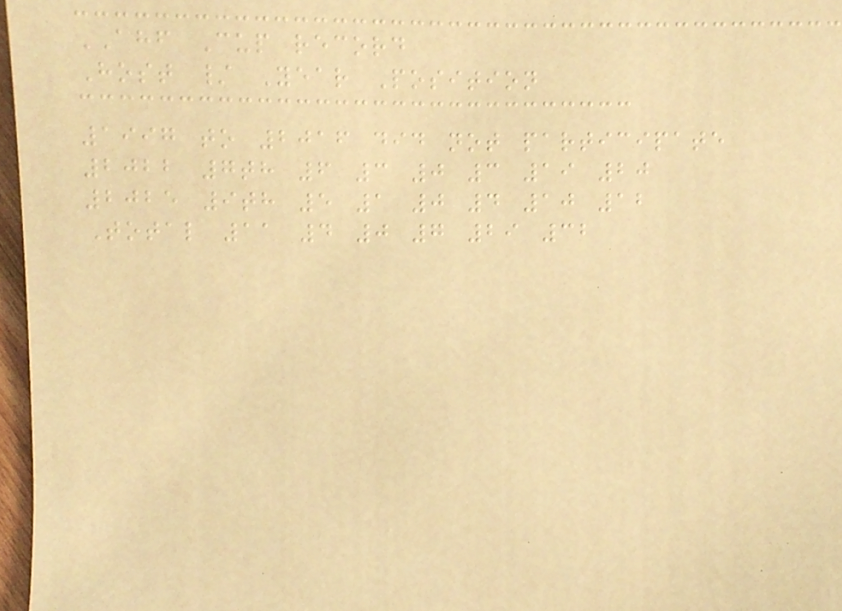AHF Cup record
Host / Year Position
1997 to 2016 did not participate
2022 7th 6 3 0 3 19 20
2025 9th 5 1 0 4 10 12
Total 11 4 0 7 29 32
